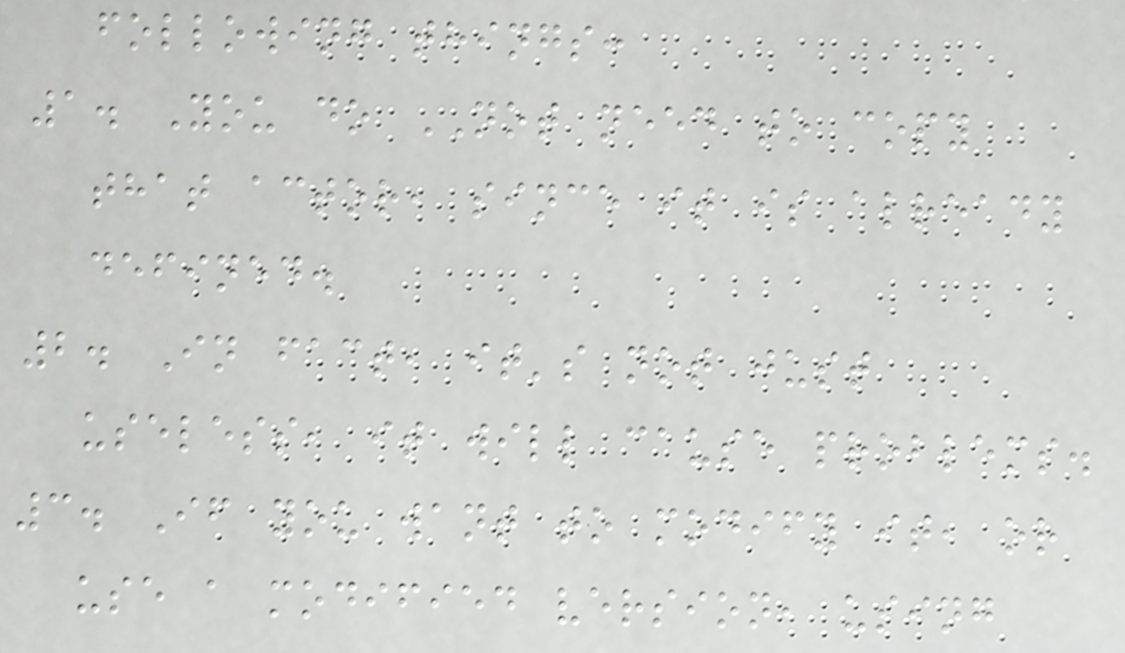following things:
1. You do NOT need to copy
that actor, since it is already
defined.
2. In fact, it's not just
useless, it will cause problems.
3. If you want to modify it, or
use a modified version, using
